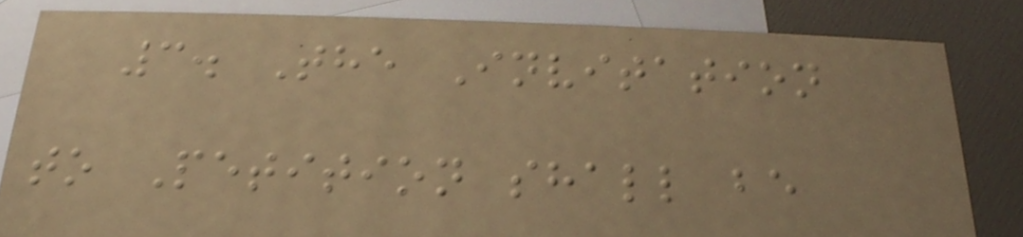3. The Invitation
to Petition shall be
